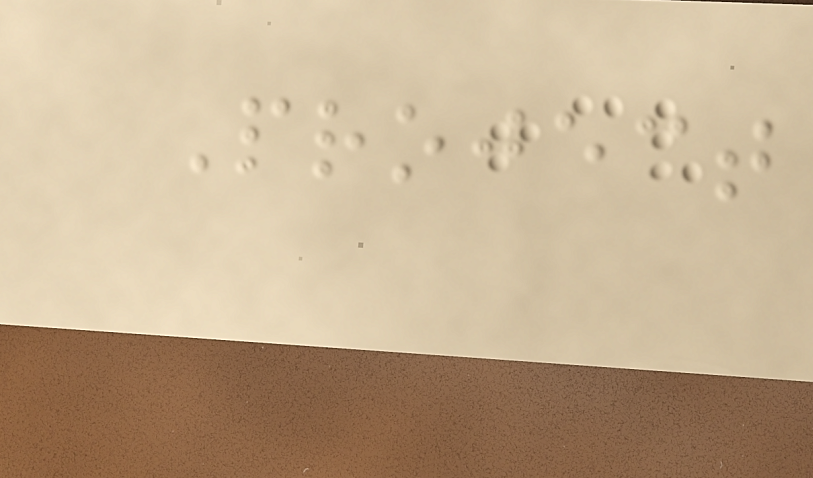Project
